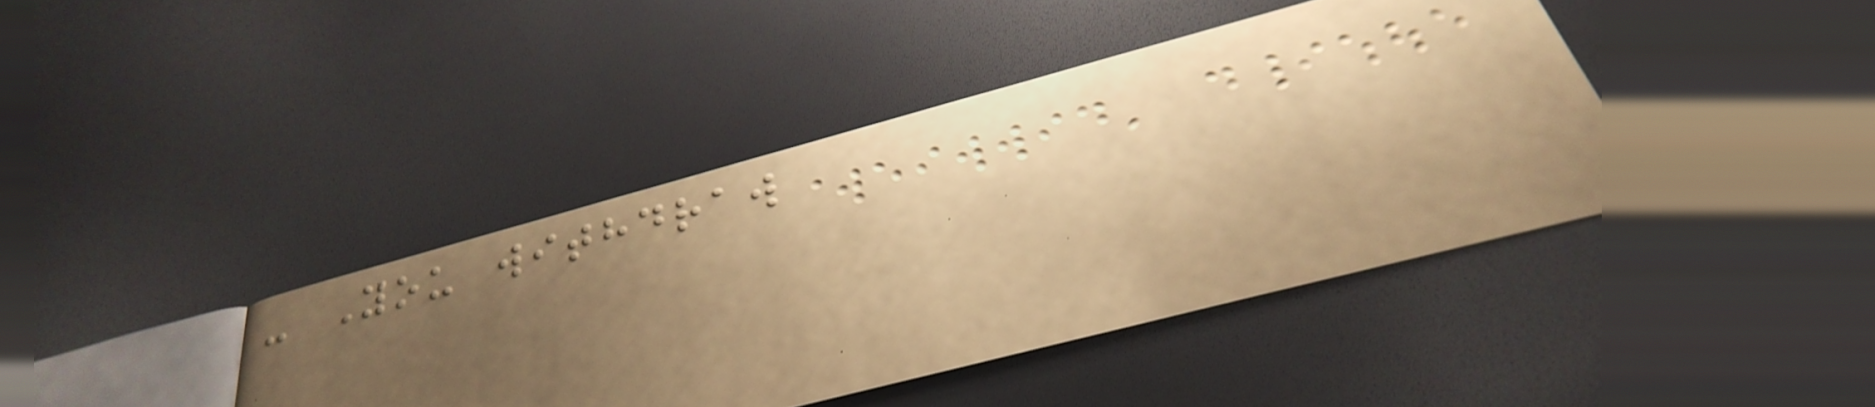- You withdraw
